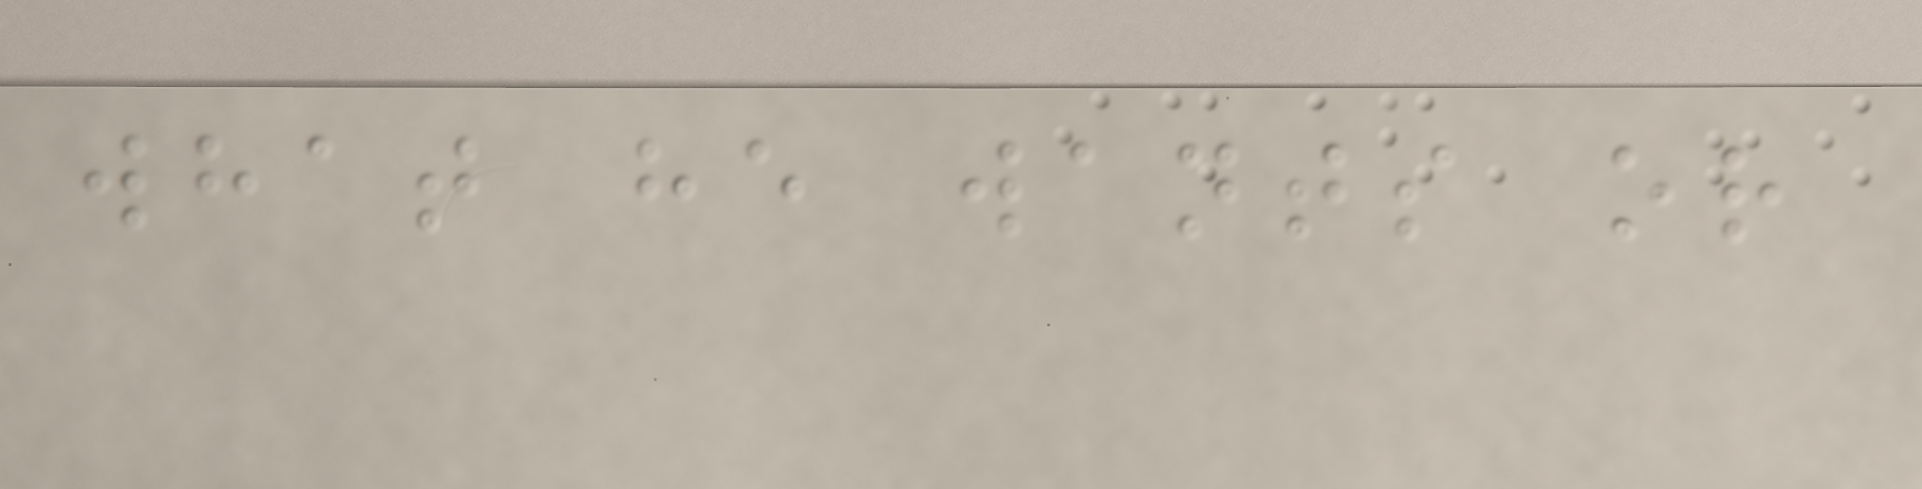what he wants or
